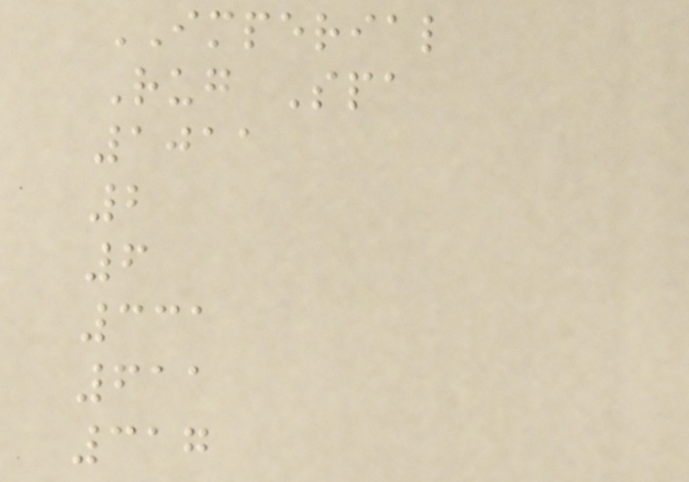IMPERIAL
Rug Spa
1011
2
6
331
611
317
